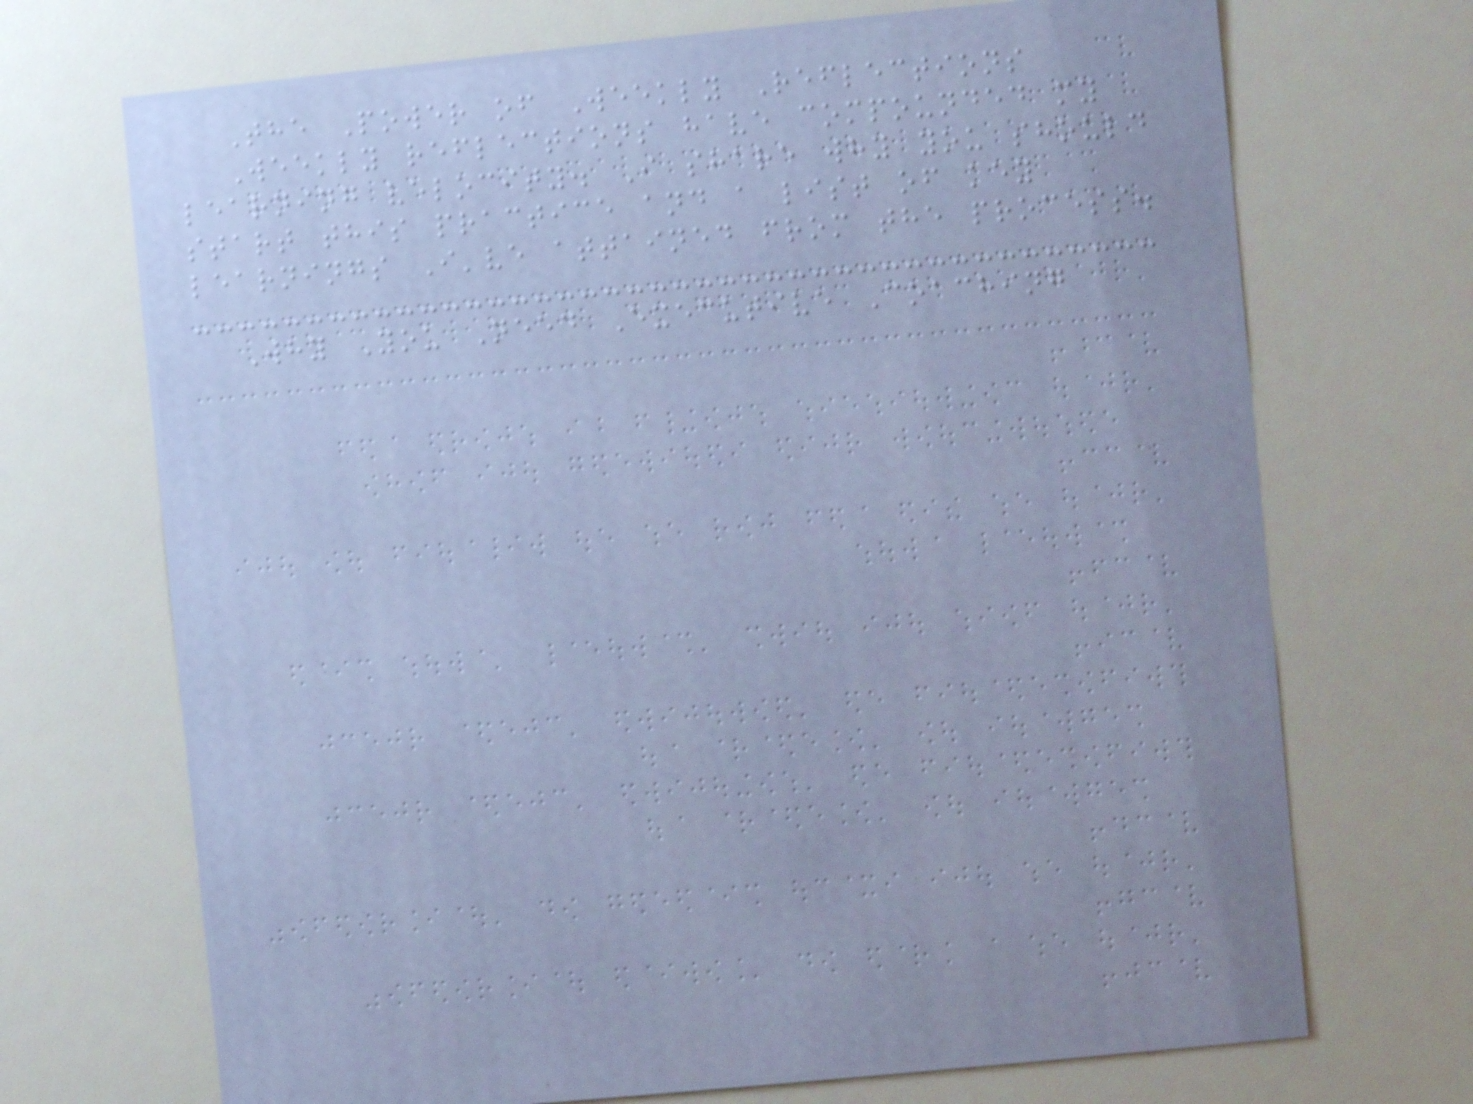The Power of Weekly Reflections
Weekly reflections have compounded my
learning velocity. I share why you should
start this practice and a list of key
learnings I've attained from the process.
Why You Need Executive Coaching
